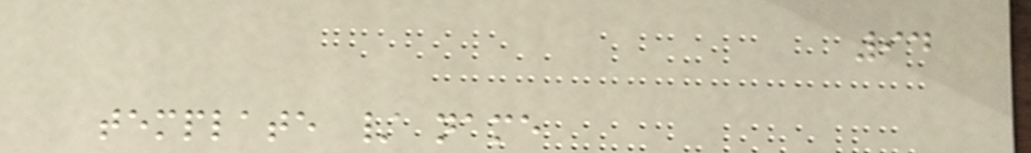94
template / name
